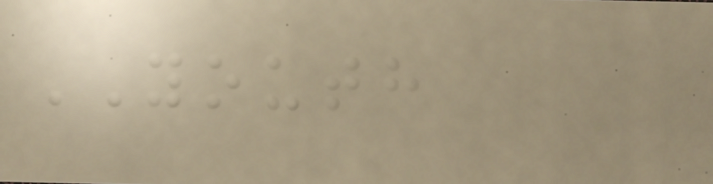YOUTH
